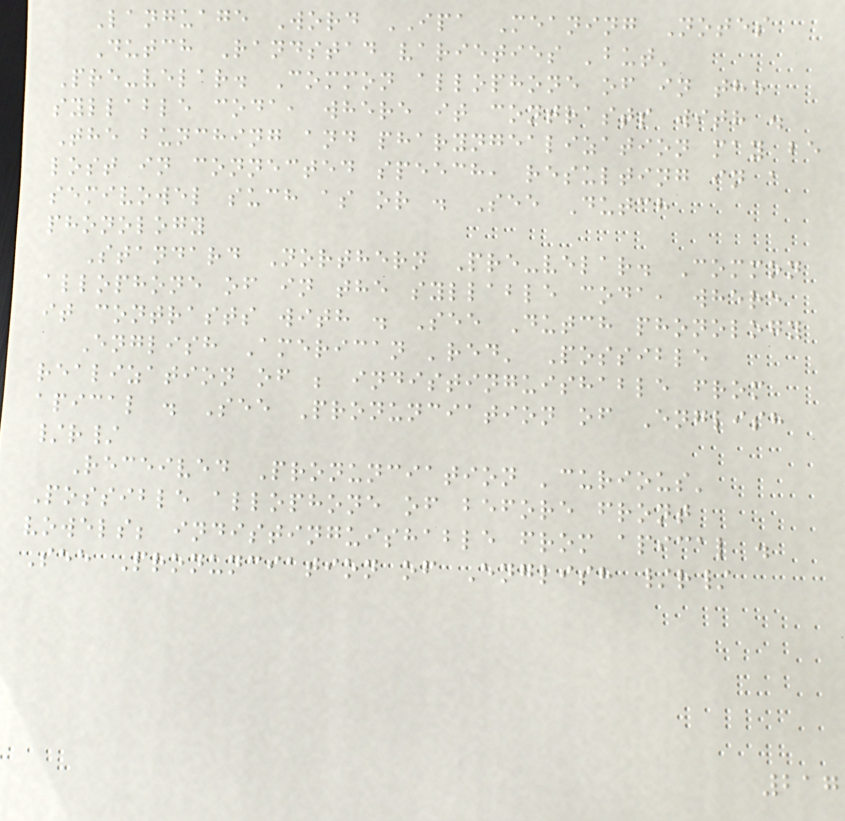Language Word IPA Meaning Notes
Dutch Randstad varieties 'but'
Pre-velar. Common allophone of in the
syllable coda, where it contrasts with .
The bunching and pharyngealization may be
lost in connected speech, resulting in a
semivowel such as or . See Dutch
phonology
Standard Northern Pre-velar. Common
allophone of in the syllable coda, where
it contrasts with . See Dutch phonology
English American 'red' Possible
realization of ; indistinguishable from
apical . See Pronunciation of English
/r/
Received Pronunciation 'curious'
Possible allophone of before front
vowels; indistinguishable from apical .
See Pronunciation of English /r/
217
